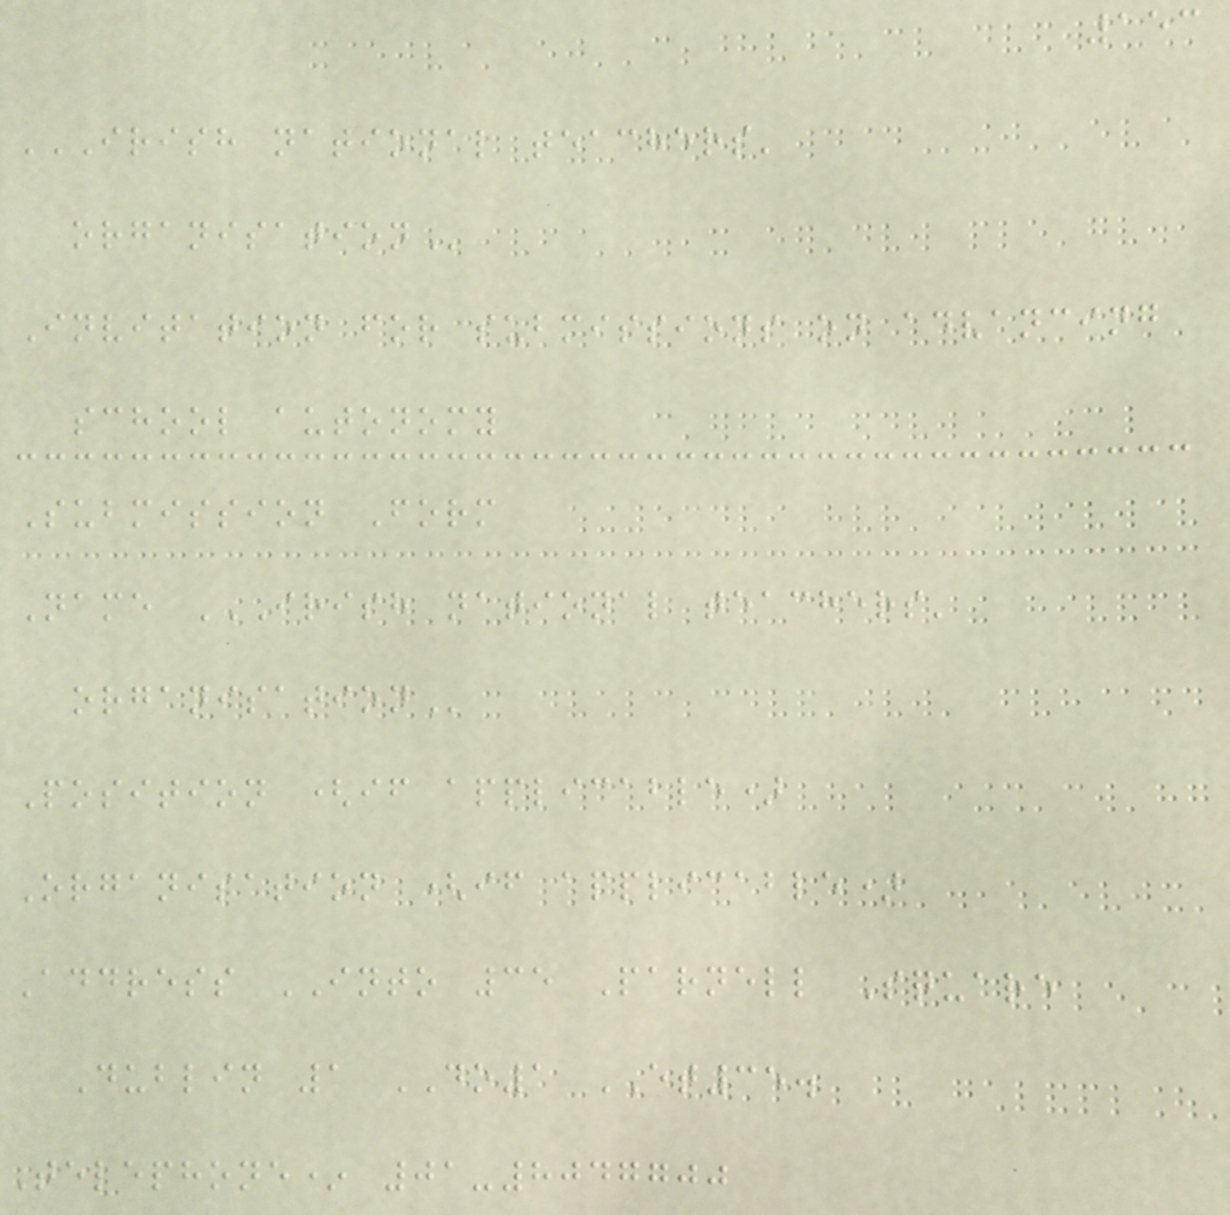153
IRISH NATIONAL TEACHERS'
ORGANISATION
Invitation for submissions on advancing
school autonomy
Submission Form
Name IRISH NATIONAL TEACHERS'
ORGANISATION
Position (if applicable)
Organisation (if applicable)
Address INTO 35 Parnell Square
Dublin 1 DO1 ET35.
Telephone* 01-8047700
